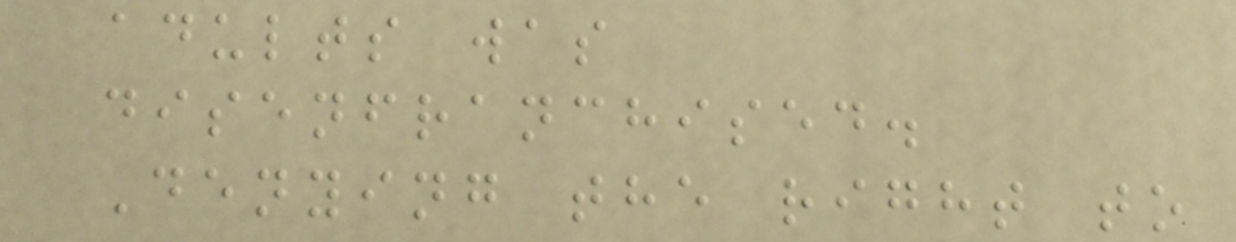adults was
disenfranchised.
Denying the right to
